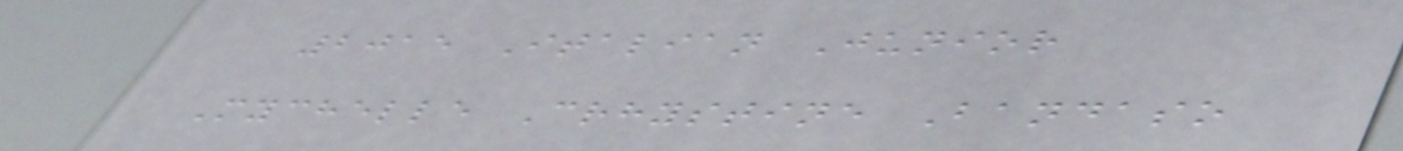2015 Italian Junior
Mychelle Crhystine Bandaso
